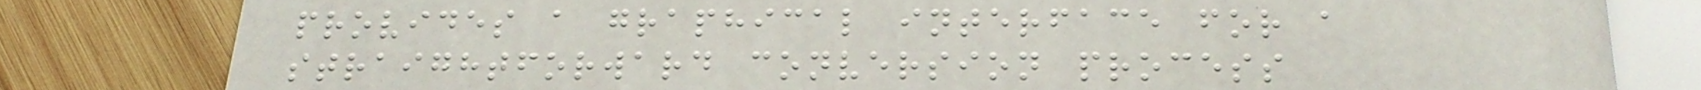provides a graphical interface for a
straightforward conversion process
